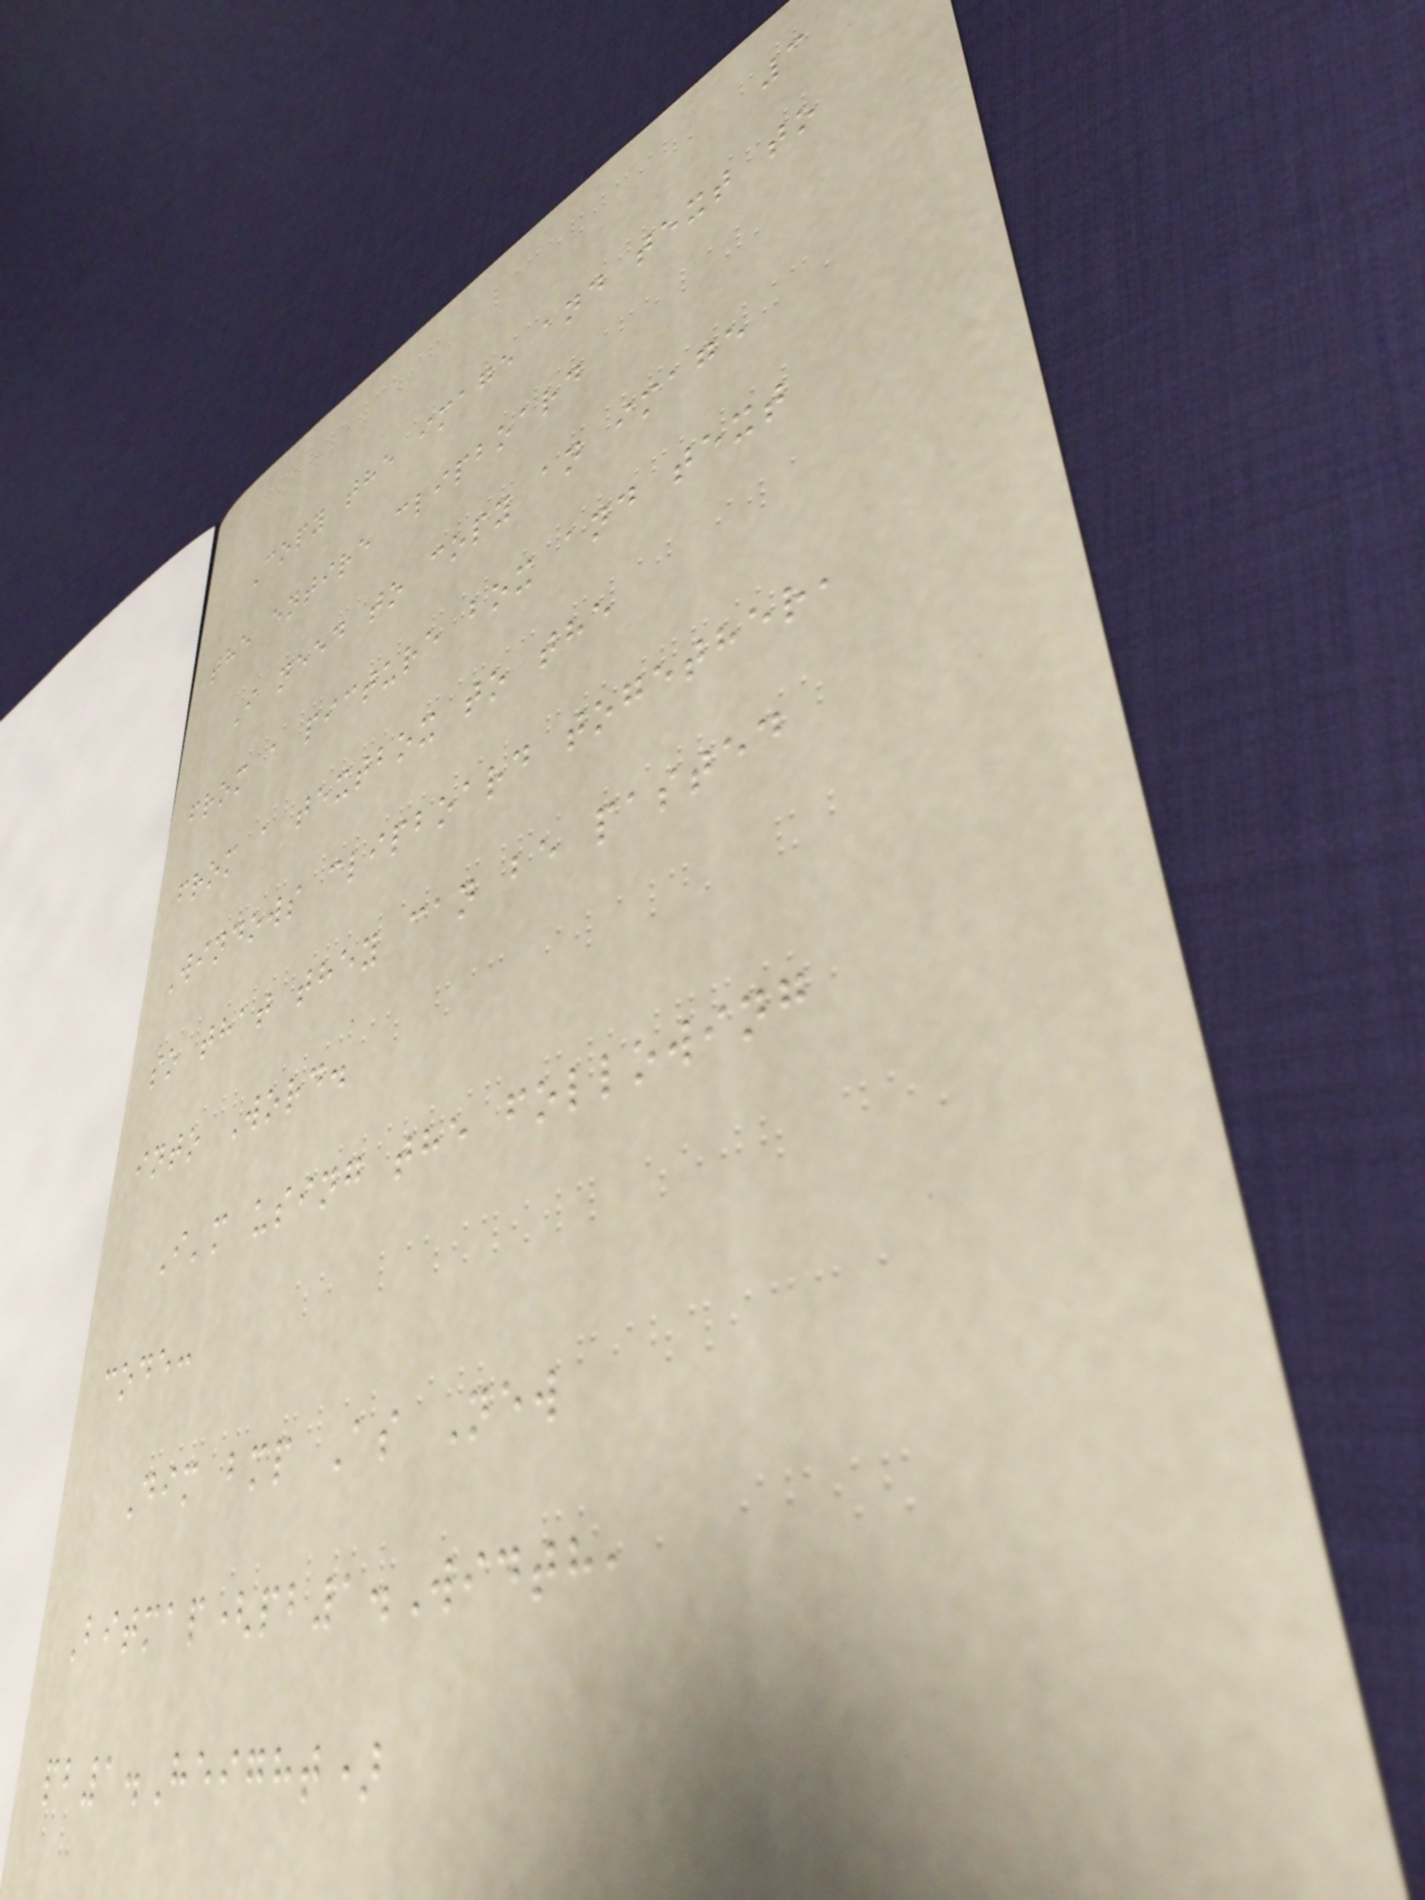3
Copy the image and text to
the entire clipboard
I need to copy an image
from a picture box and text
from a textbox to the
Windows clipboard together,
so that they can be pasted
into Word.
I'm using the following
code:
Dim bmp As New
Bitmap(pb1.Width,
pb1.Height)
